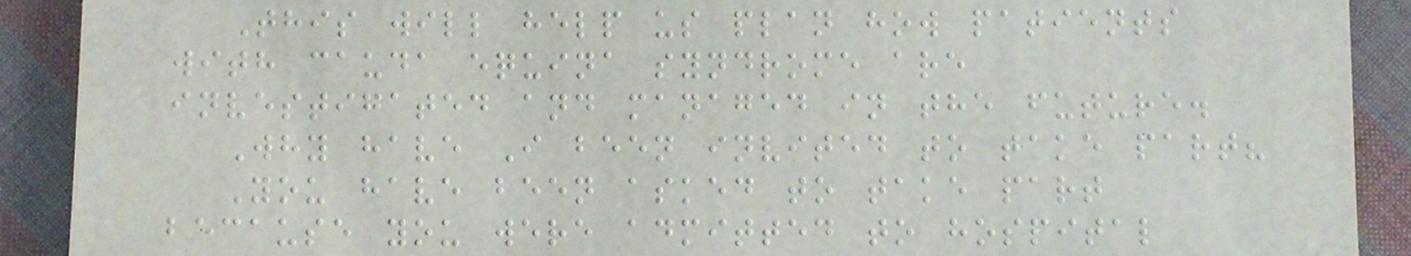This will help us plan how patients
with cauda equina syndrome are
investigated and managed in the future.
Why have I been invited to take part?
You have been asked to take part
because you were admitted to hospital
